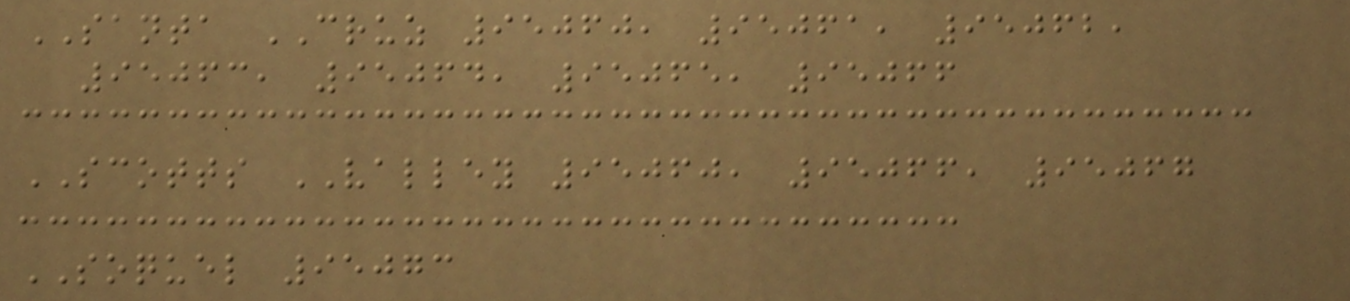SANTA CRUZ 95060, 95061, 95062,
95063, 95064, 95065, 95066
SCOTTS VALLEY 95060, 95066, 95067
SOQUEL 95073
